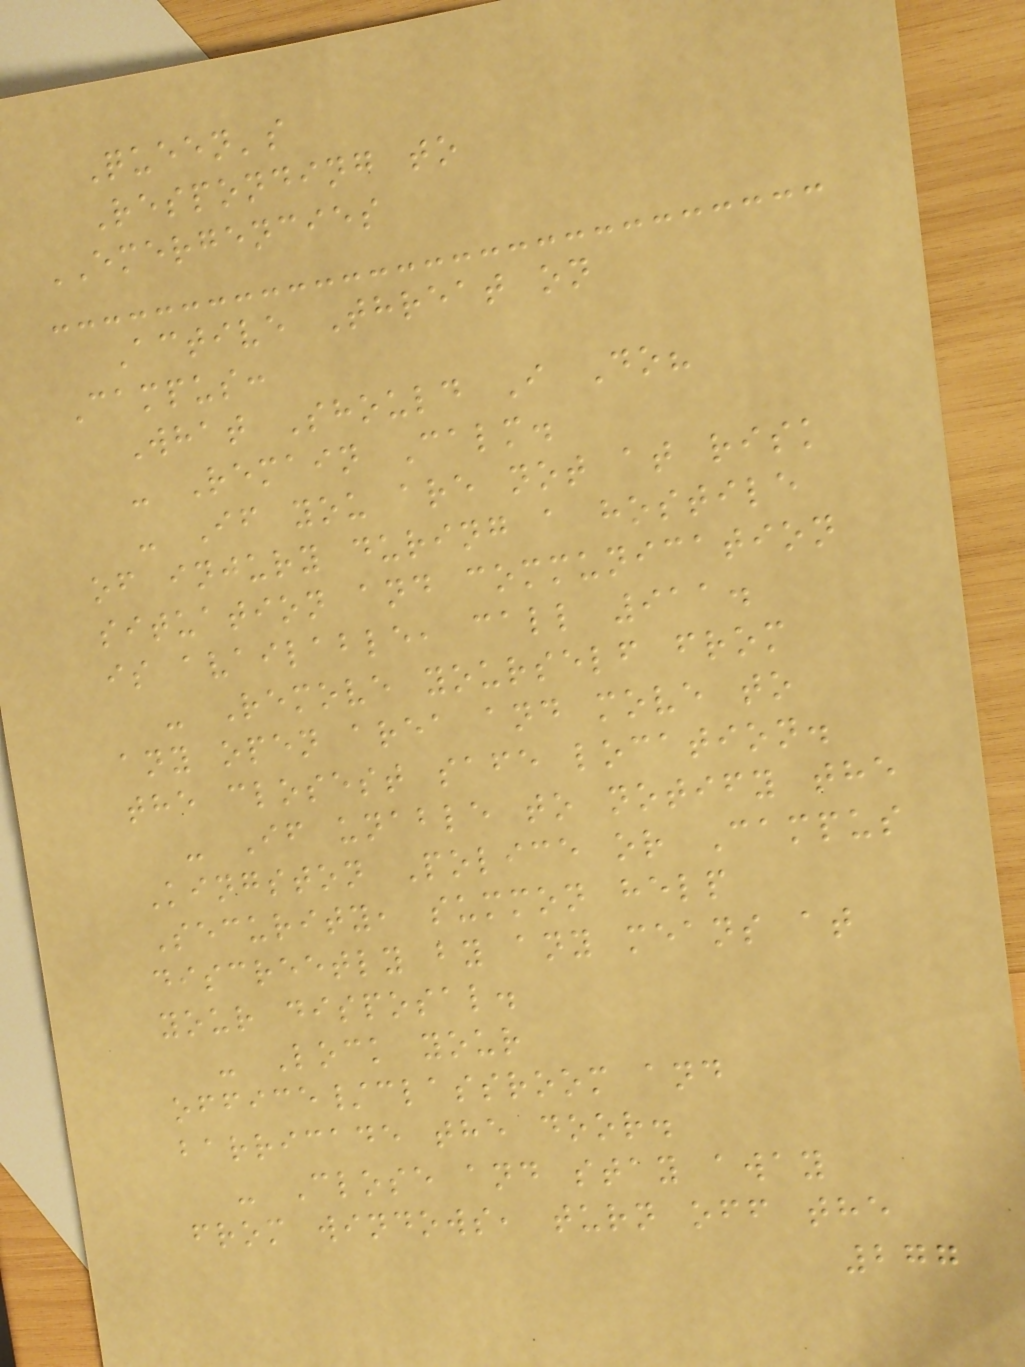Queen's
Responding to
EMERGENCIES
Active Threat on
Campus:
What Should I Do?
- Remain Calm.
- If you are not at risk
of injury during a hostile
situation and communication
is available, call 911.
- Remove yourself from
any open area and move to
the closest safe location.
- If unable to notify the
Kingston Police or Campus
Security, summon help
discreetly by any means at
your disposal.
- Lock your
office/classroom and
barricade the door.
- Close and stay away
from windows, turn off the
277
